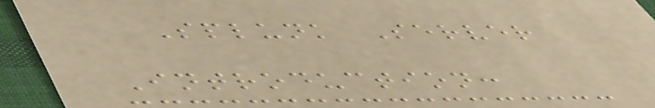Splunk Server
Introduction:
